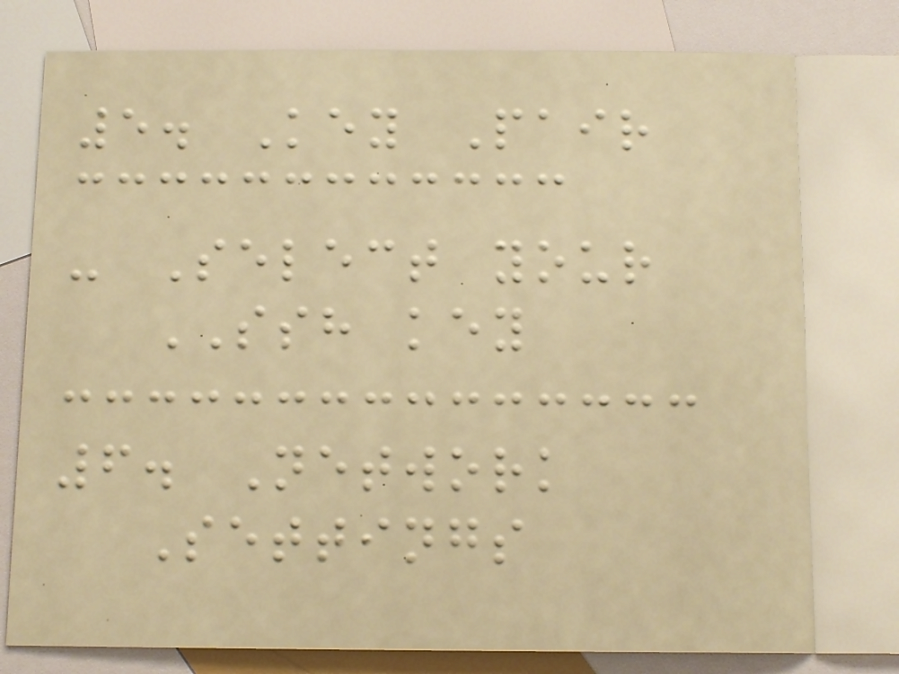5. Key Pair
- Select your
SSH key
6. Network
Settings
